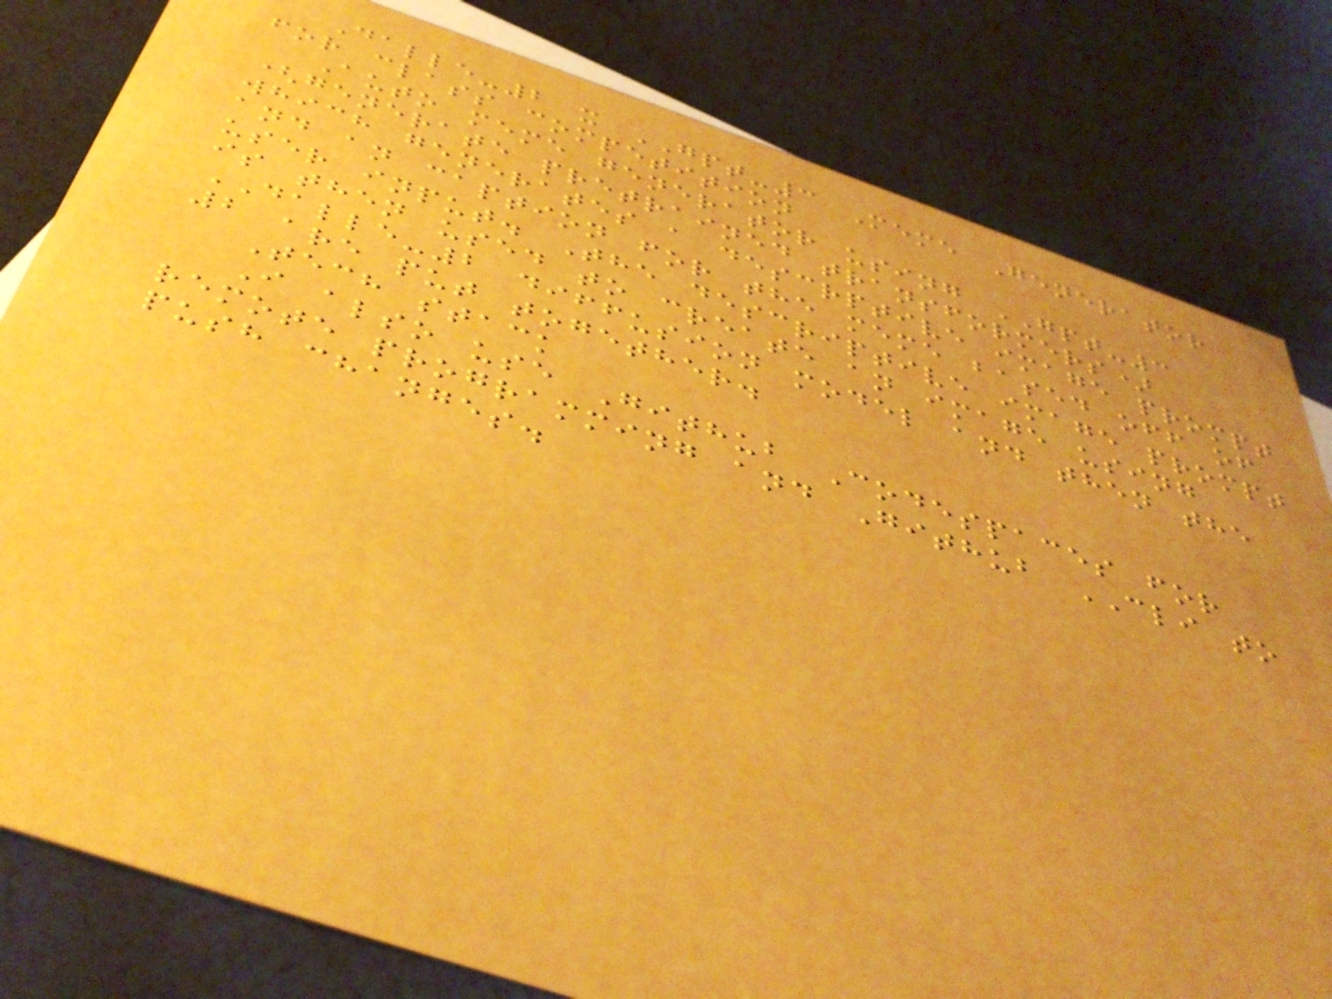Dalle-2 x GPT-3 Meme Generator
for class competition
Auto meme generator using GPT-3
(generate pretrained transformers)
which generates a descrptive image prompt
and an caption for the meme based off of
user input. The descriptive image prompt
is then used to create an image using
DALLE-2 diffusion model and then the
2 are put together.
Tech stack
I also use Github Codespaces for
remote programming and Github CLI to
push changes.
